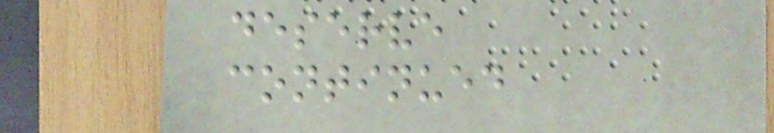deserve
continued
